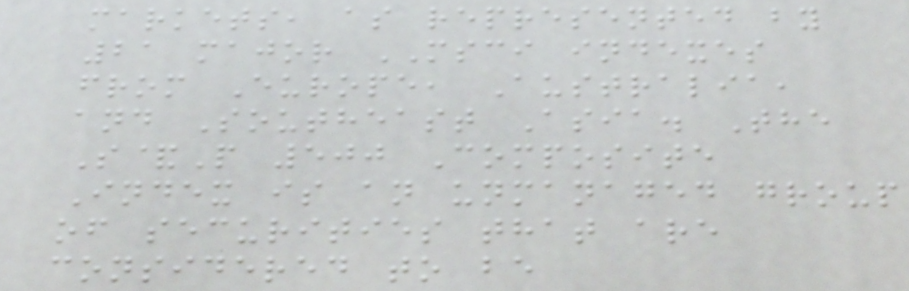markets, as represented by
21 major MSCI indexes
from Europe, Australia,
and Southeast Asia. The
S&P 500 Composite
Index is an unmanaged group
of securities that are
considered to be
